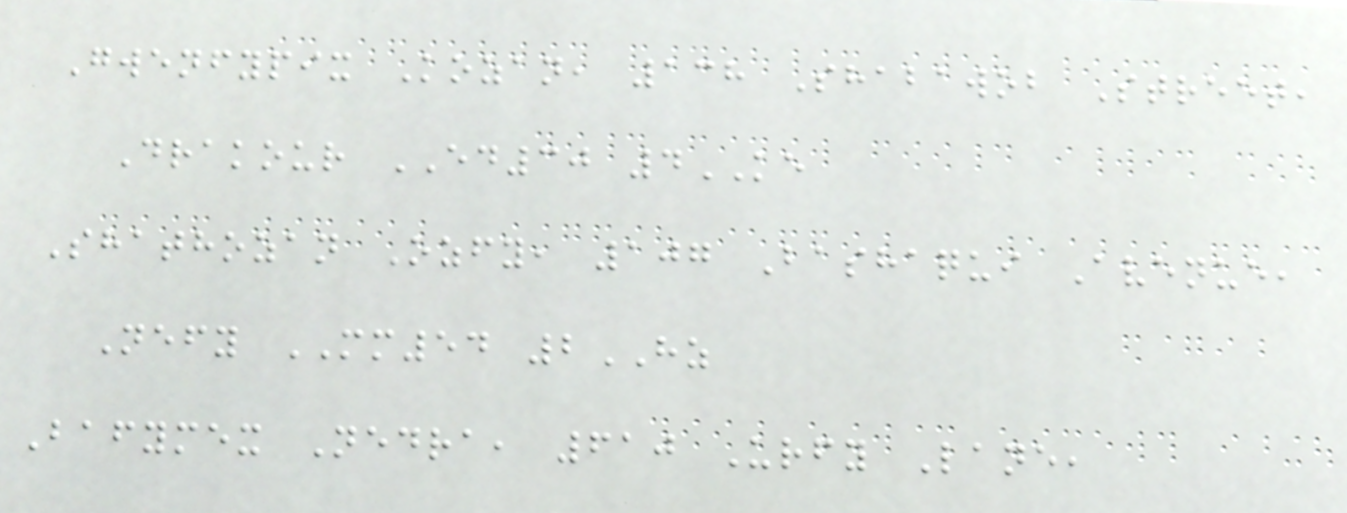Gwenfypix Kozan, 138 Shabawob Street,
Drakour ED30 4KE
Shathozan Ozfy, 107 Bashaqui Avenue,
Nefy MM54 2HZ
Bafymex Nedra, 610 Urfy Lane,
